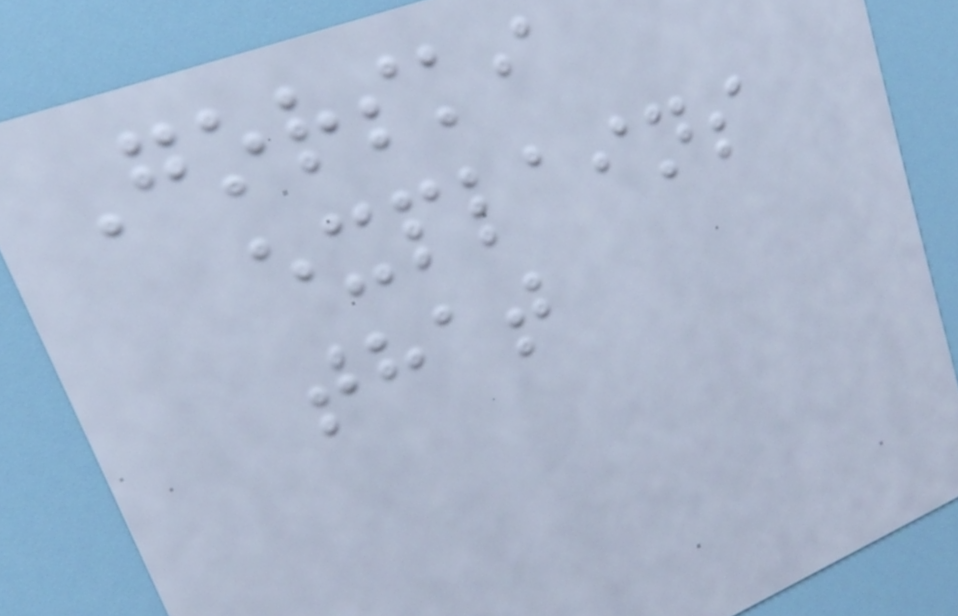Gorski
explains
that
